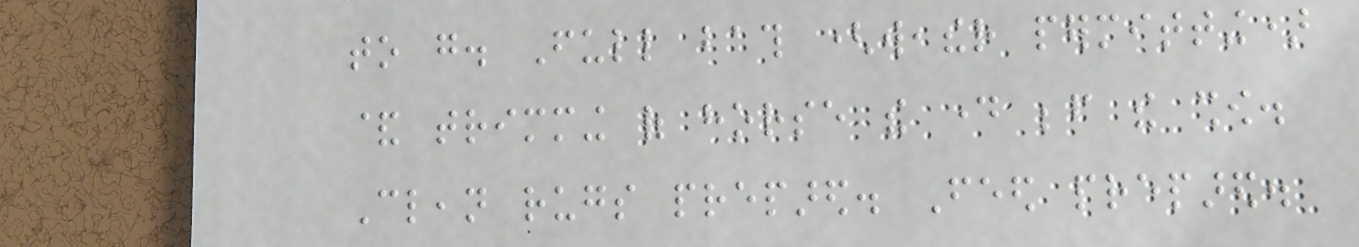to go. Full bath (weather permitting)
& trimming of horse the day before the show.
Clean rugs prepared. Feed prepared.
